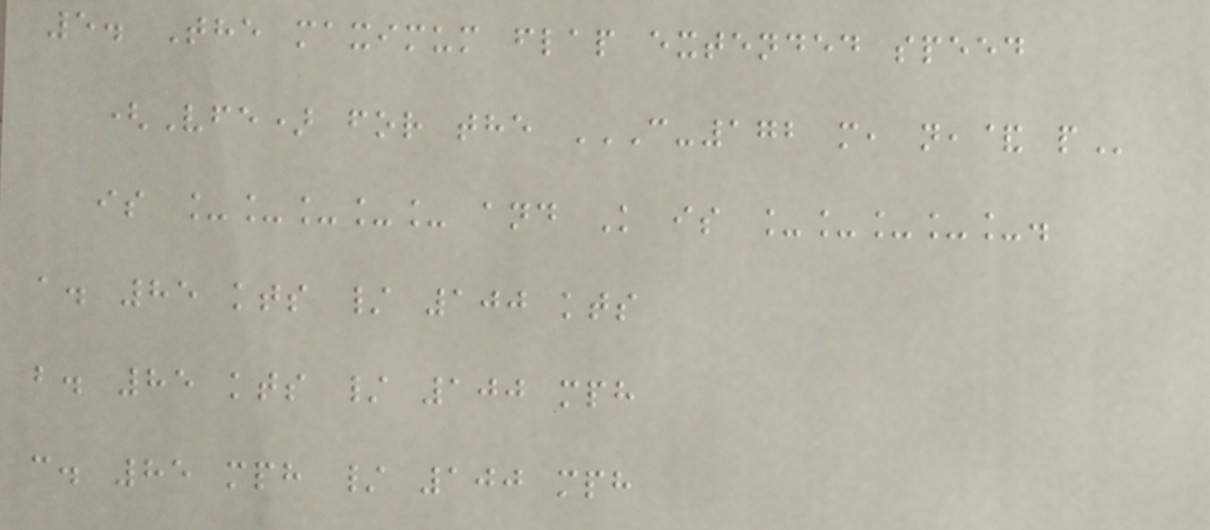5. The maximum flap extended speed
(Vfe) for the C-172 M, N,& P
is _____ and K is _____.
a. 85 kts / 100 kts
b. 85 kts / 100 mph
c. 85 mph / 100 mph
